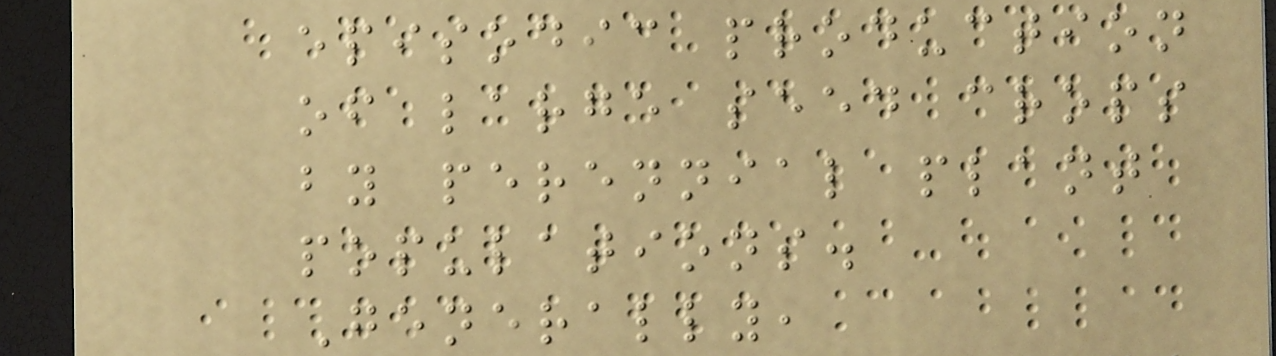episodic production
of large seed crops
by perennial plant
populations.
Generally,
